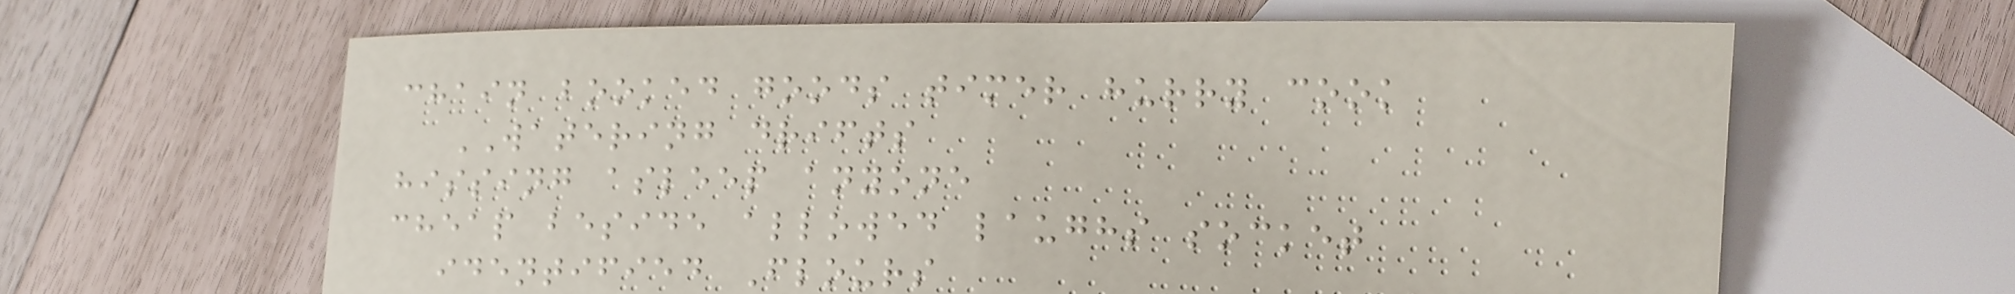chain booked goods timer hurry cook
WATERING drifts
hissing asleep anyone
cheap beside allowed laughs socket
identified Flours
